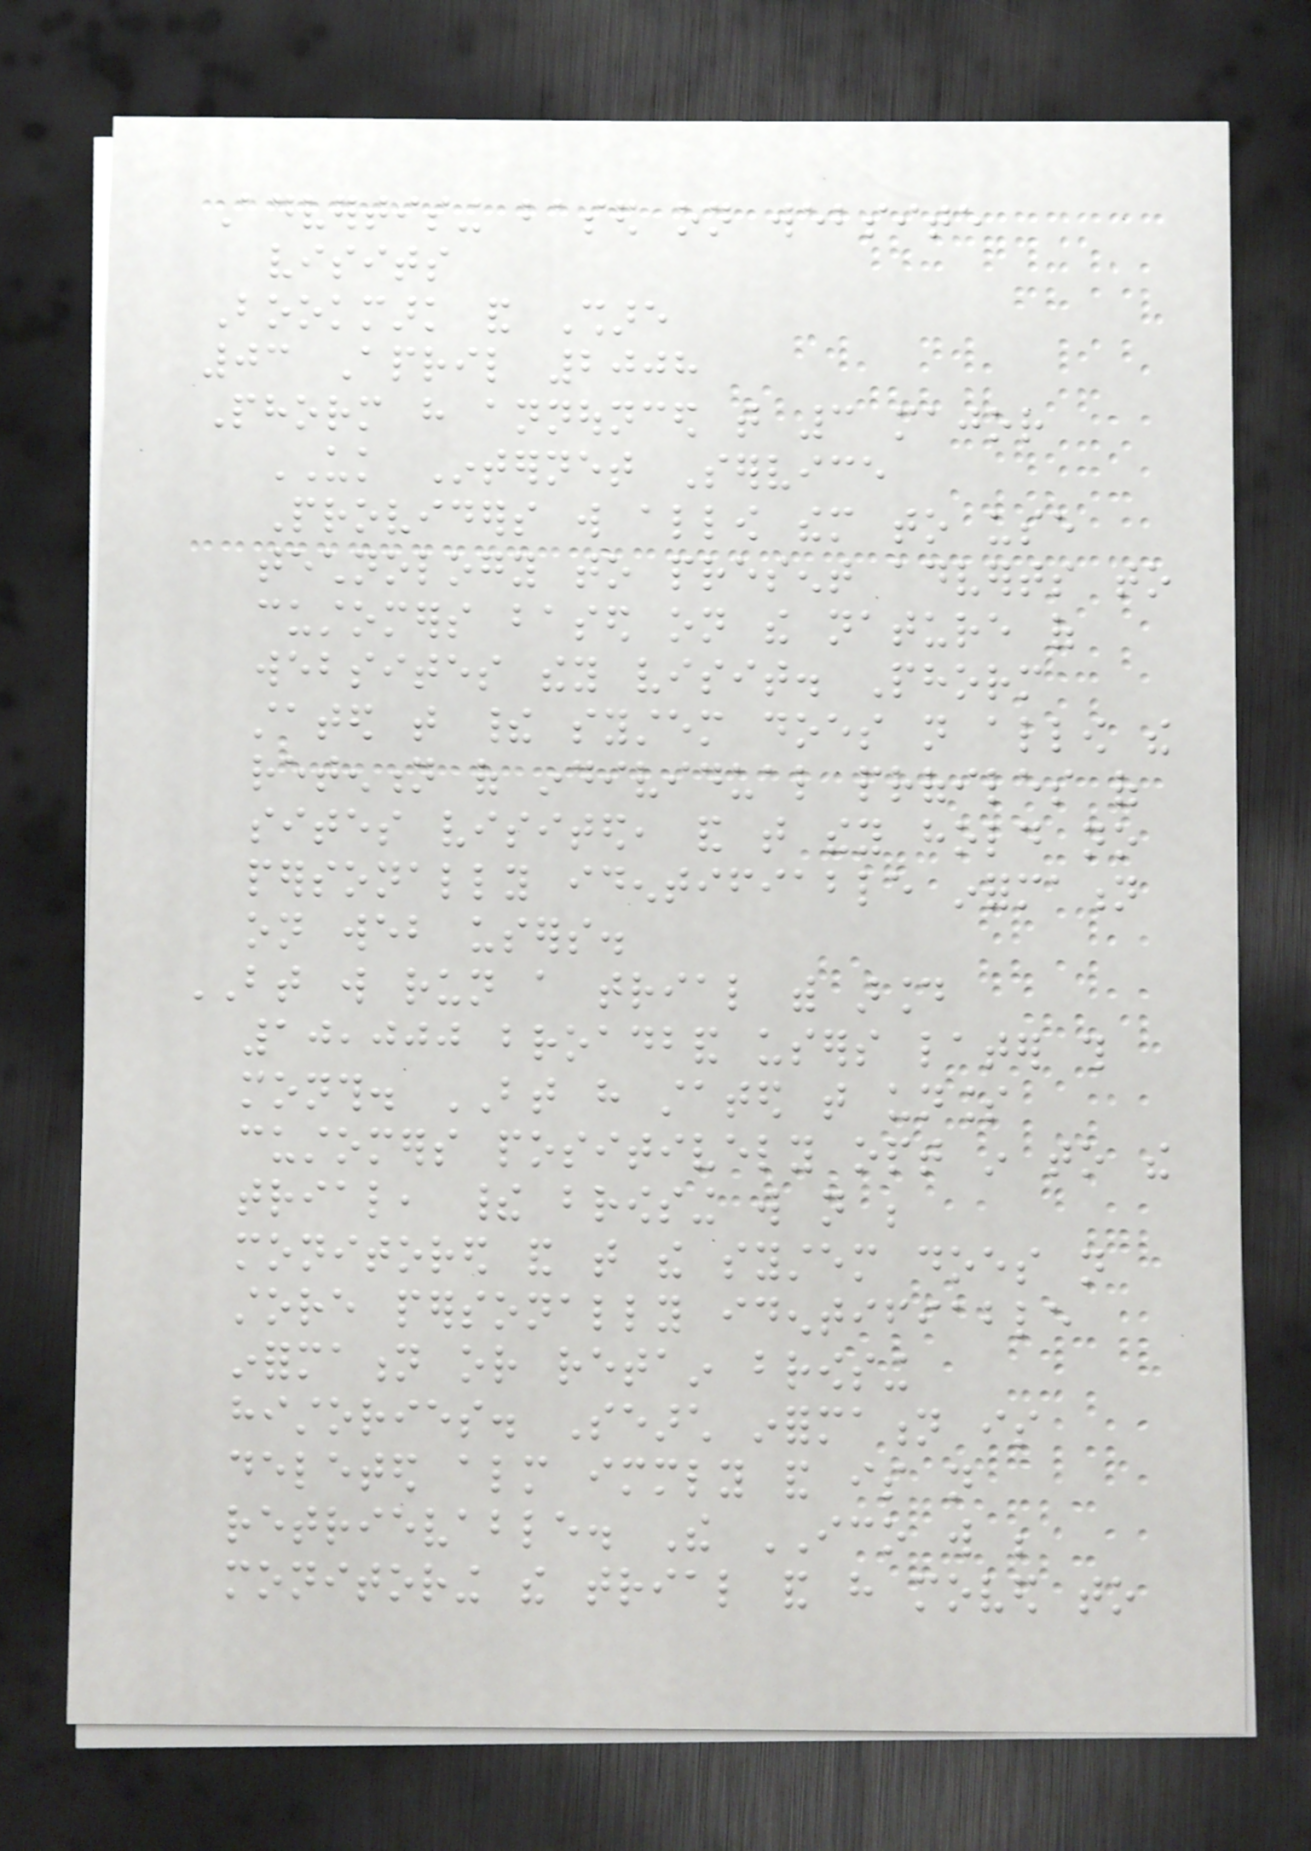Advertising based on website
visits
Bookmark and Share
03 April 2008
Phorm have announced that 3 major
UK Internet Service
Providers will allow them to use
technology to present adverts to
customers based on the nature of
websites they visit. Phorm
stated that their system does not allow the
retention of individual profiles of
sites visited, and that they hold no
personally identifiable information
on web users.
BT will run a trial with around
10,000 broadband users later this
month. BT have stated that unless
customers positively opt in to the
trial, their browsing will not be
monitored and that the system does not
store personally identifiable
information or retain browsing
histories. Search information is
deleted almost immediately and is not
retrievable. The ICO will be
monitoring the trial and have moved to
